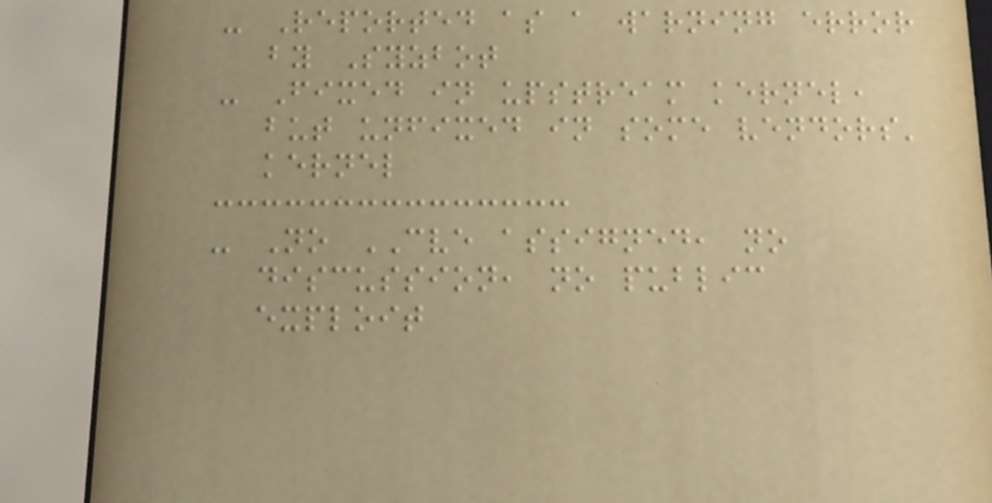- Reported as a warning error
by Syzbot
- Fixed in upstream kernel,
but unfixed in some vendors'
kernel
- No CVE assigned, no
discussion, no public
exploit
